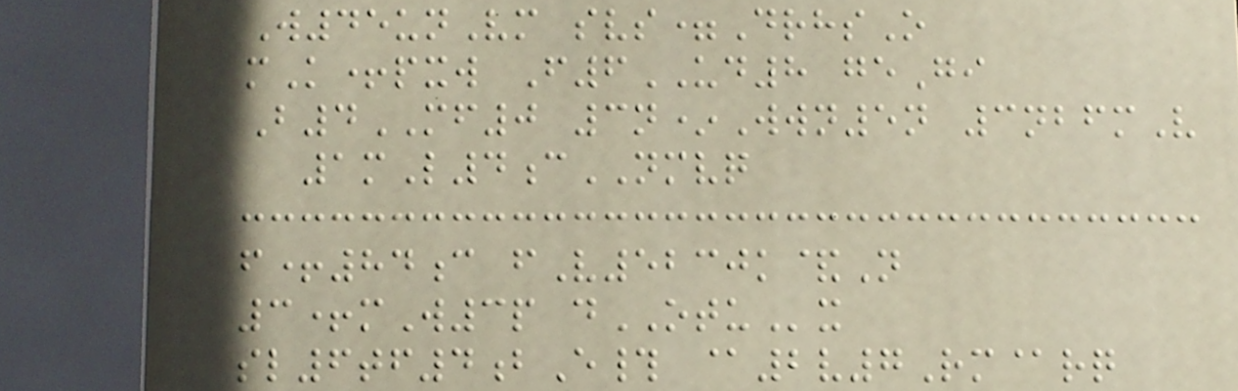W45unVm svs=DrhsO
mK+pxw F6UD8 geGi
B4MF0 3n*Wwn5n 3nbfmV
1mL4cNMVQ
f+84c fV5230k&N
3+mW3p dOTUx
sl6tf4bE# @2v7Rm@rq
